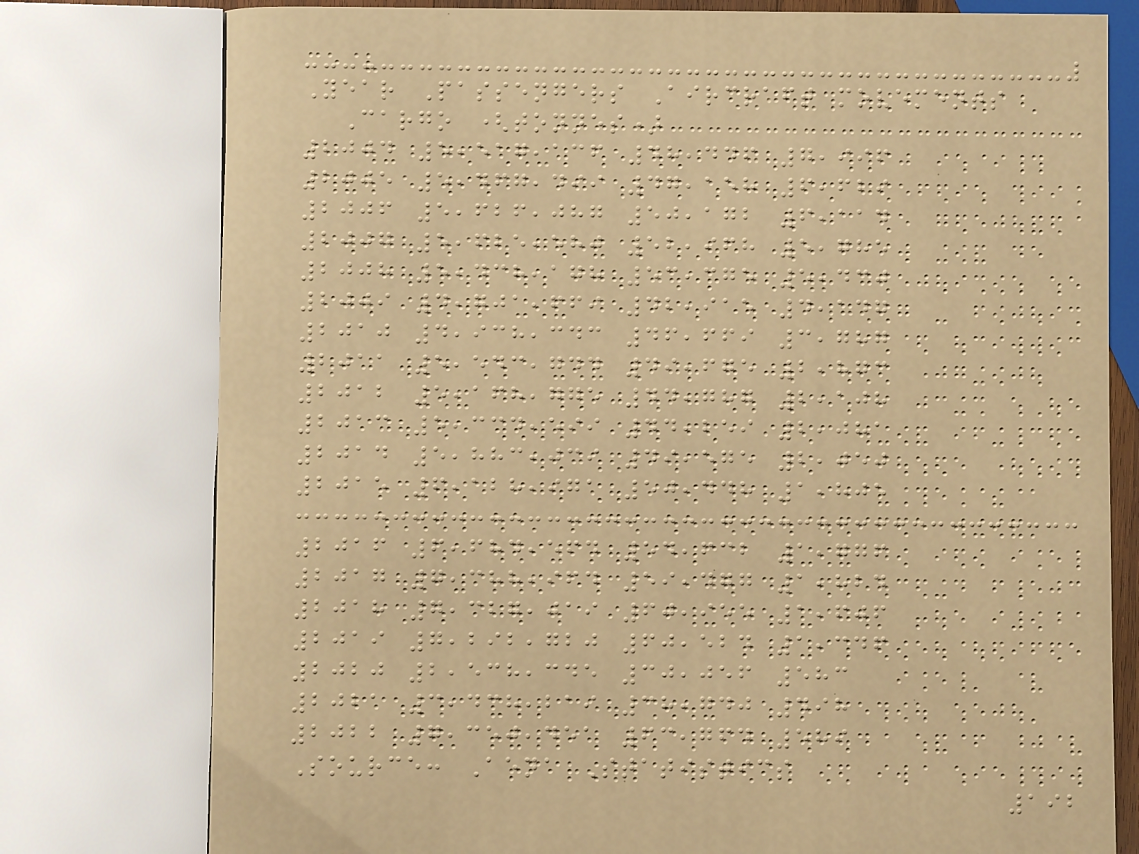Year Passengers Aircraft movements
Cargo (tonnes)
2004 5,517,136 48,446 7,996
2005 5,467,499 47,158 6,629
2006 5,626,087 50,172 6,114
2007 5,625,580 52,968 5,785
2008 5,438,178 53,375 5,430
2009 4,701,669 42,915 4,147
2010 4,938,343 46,669 3,787
2011 5,543,744 49,675 2,873
2012 5,168,775 44,787 2,108
2013 5,334,599 44,259 2,081
2014 5,883,039 49,575 2,050
2015 6,128,971 50,448 1,805
2016 6,684,564 54,632 1,776
2017 7,388,964 59,477 1,824
2018 7,327,019 60,955 1,606
2019 7,292,720 60,524 1,346
2020 2,538,345 30,056 583
2021 3,438,219 38,740 498
2022 7,350,451 63,764 589
Source: Aena Statistics
192
